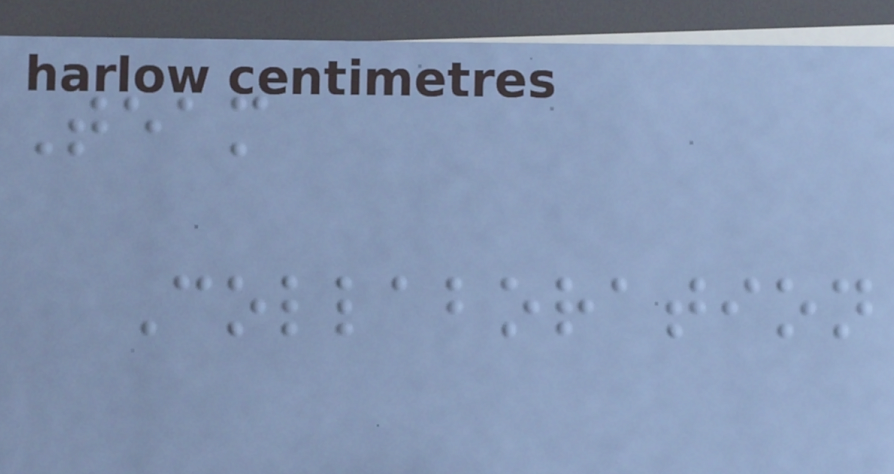Team
Collaboration
